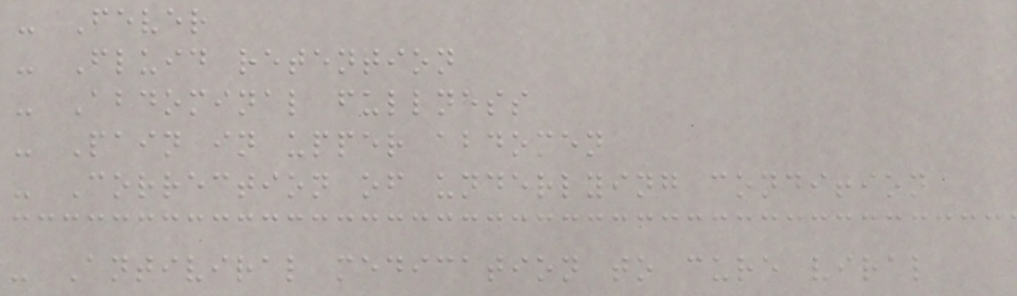- Fever
- Fluid retention
- Abdominal fullness
- Pain in upper abdomen
- Correction of underlying condition
- Antiviral medication to cure viral
